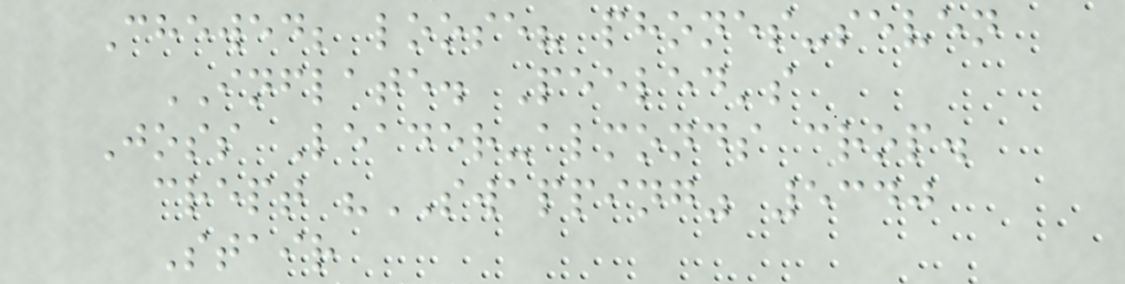Chewed; loose? phones-seven
INFLATE. Peeled's
Joss Leader-almonds crop.
crept "SWAPPING" 5340
Stair
